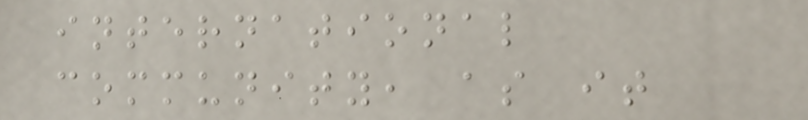international
community, as it
